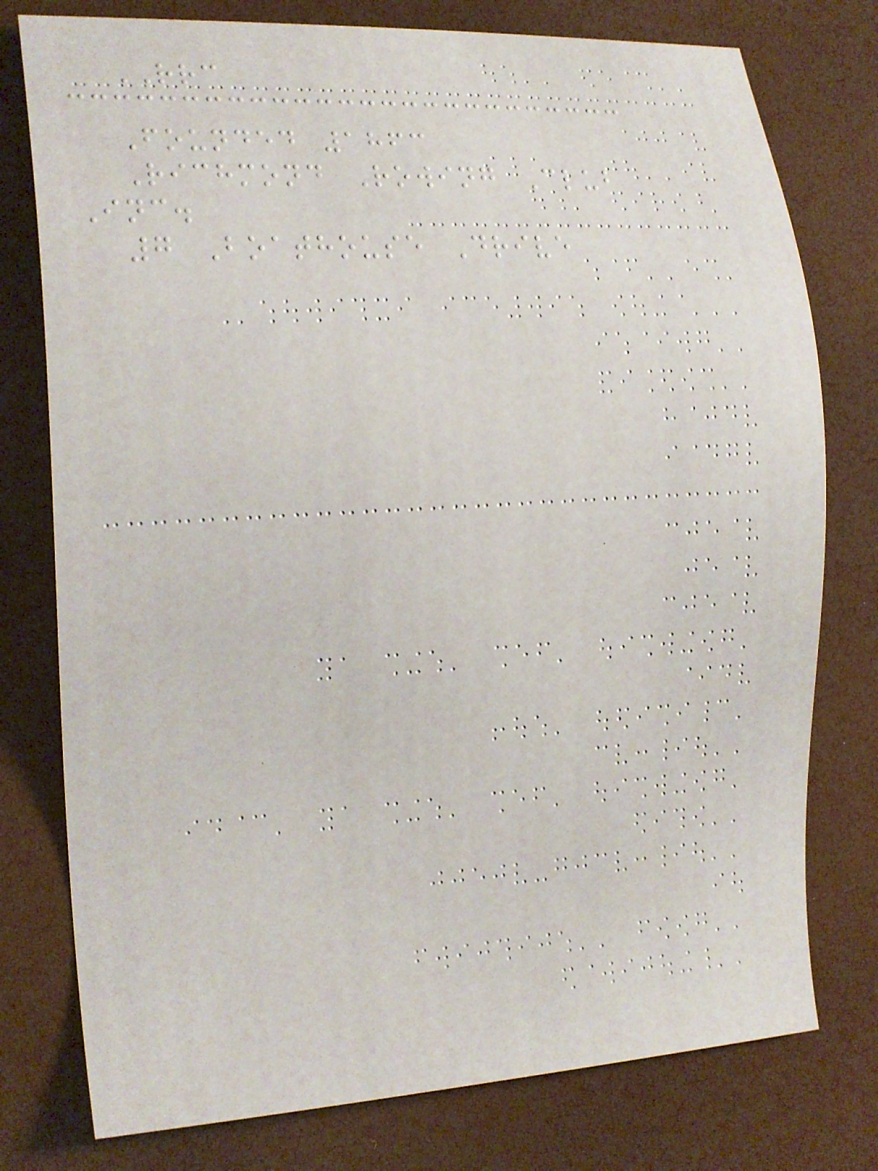RRC
Founded 1863
Richmond Rowing Club
Inc.
7 Boathouse Drive
